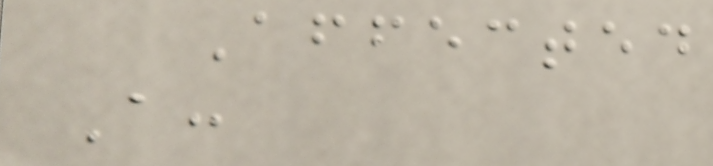Affected
A:
